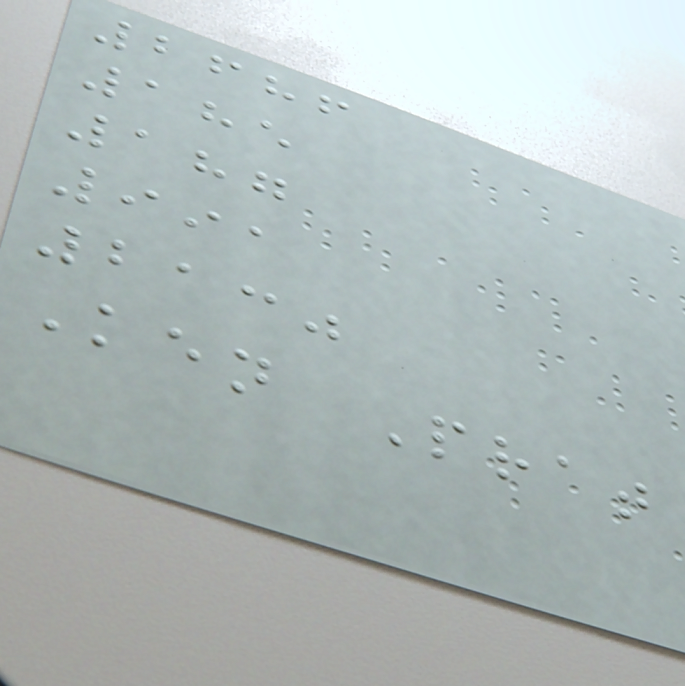2686
185
187
991
2130
Ken Prat
